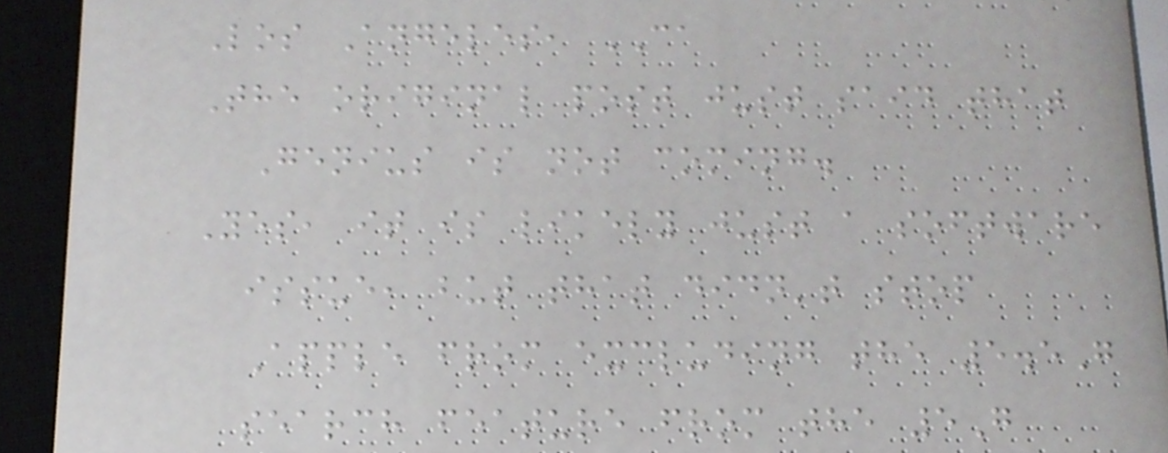Los Angeles, CA
The original post just said that
Genius is not coming.
Yes, it is likely just a software
issue, but that didn't stop
Apple from excluding the 5.5G
search feature from the 5G
